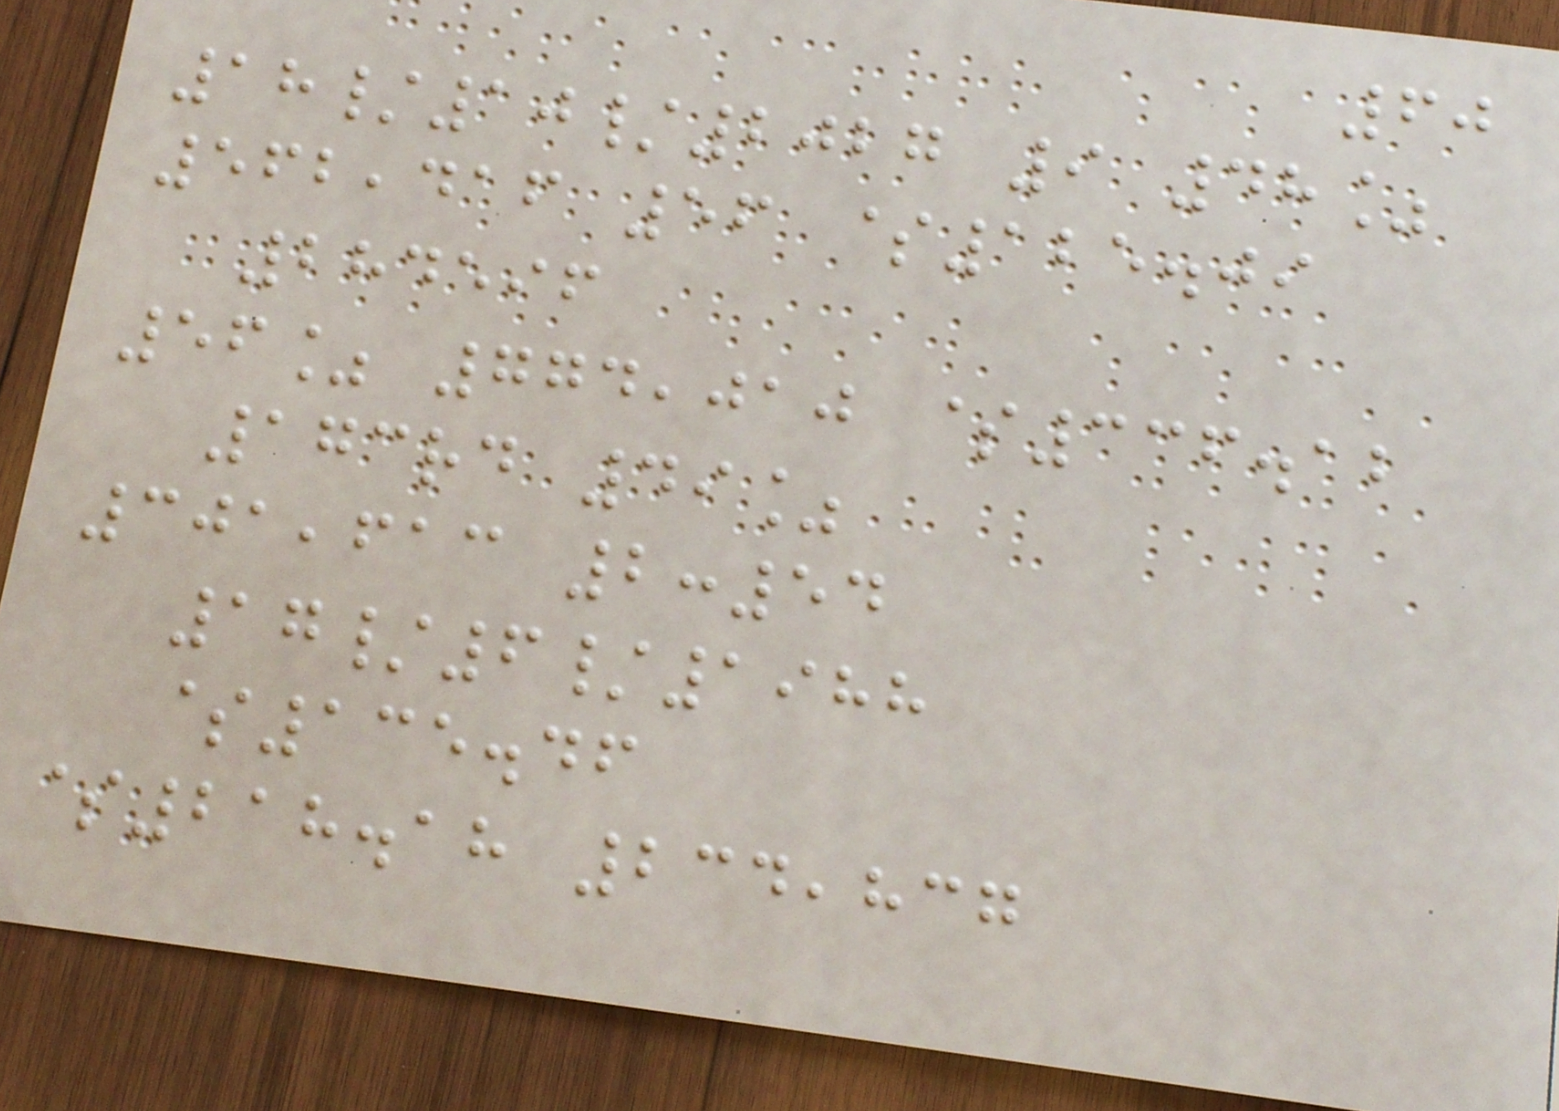60
18/10/2027 9 48%
562,416 56 $125.09
284596
56% 774,010 $336.12
173rd 49%
301,613 2:54
17/6/1988
$135.46
$218.18 234,837
